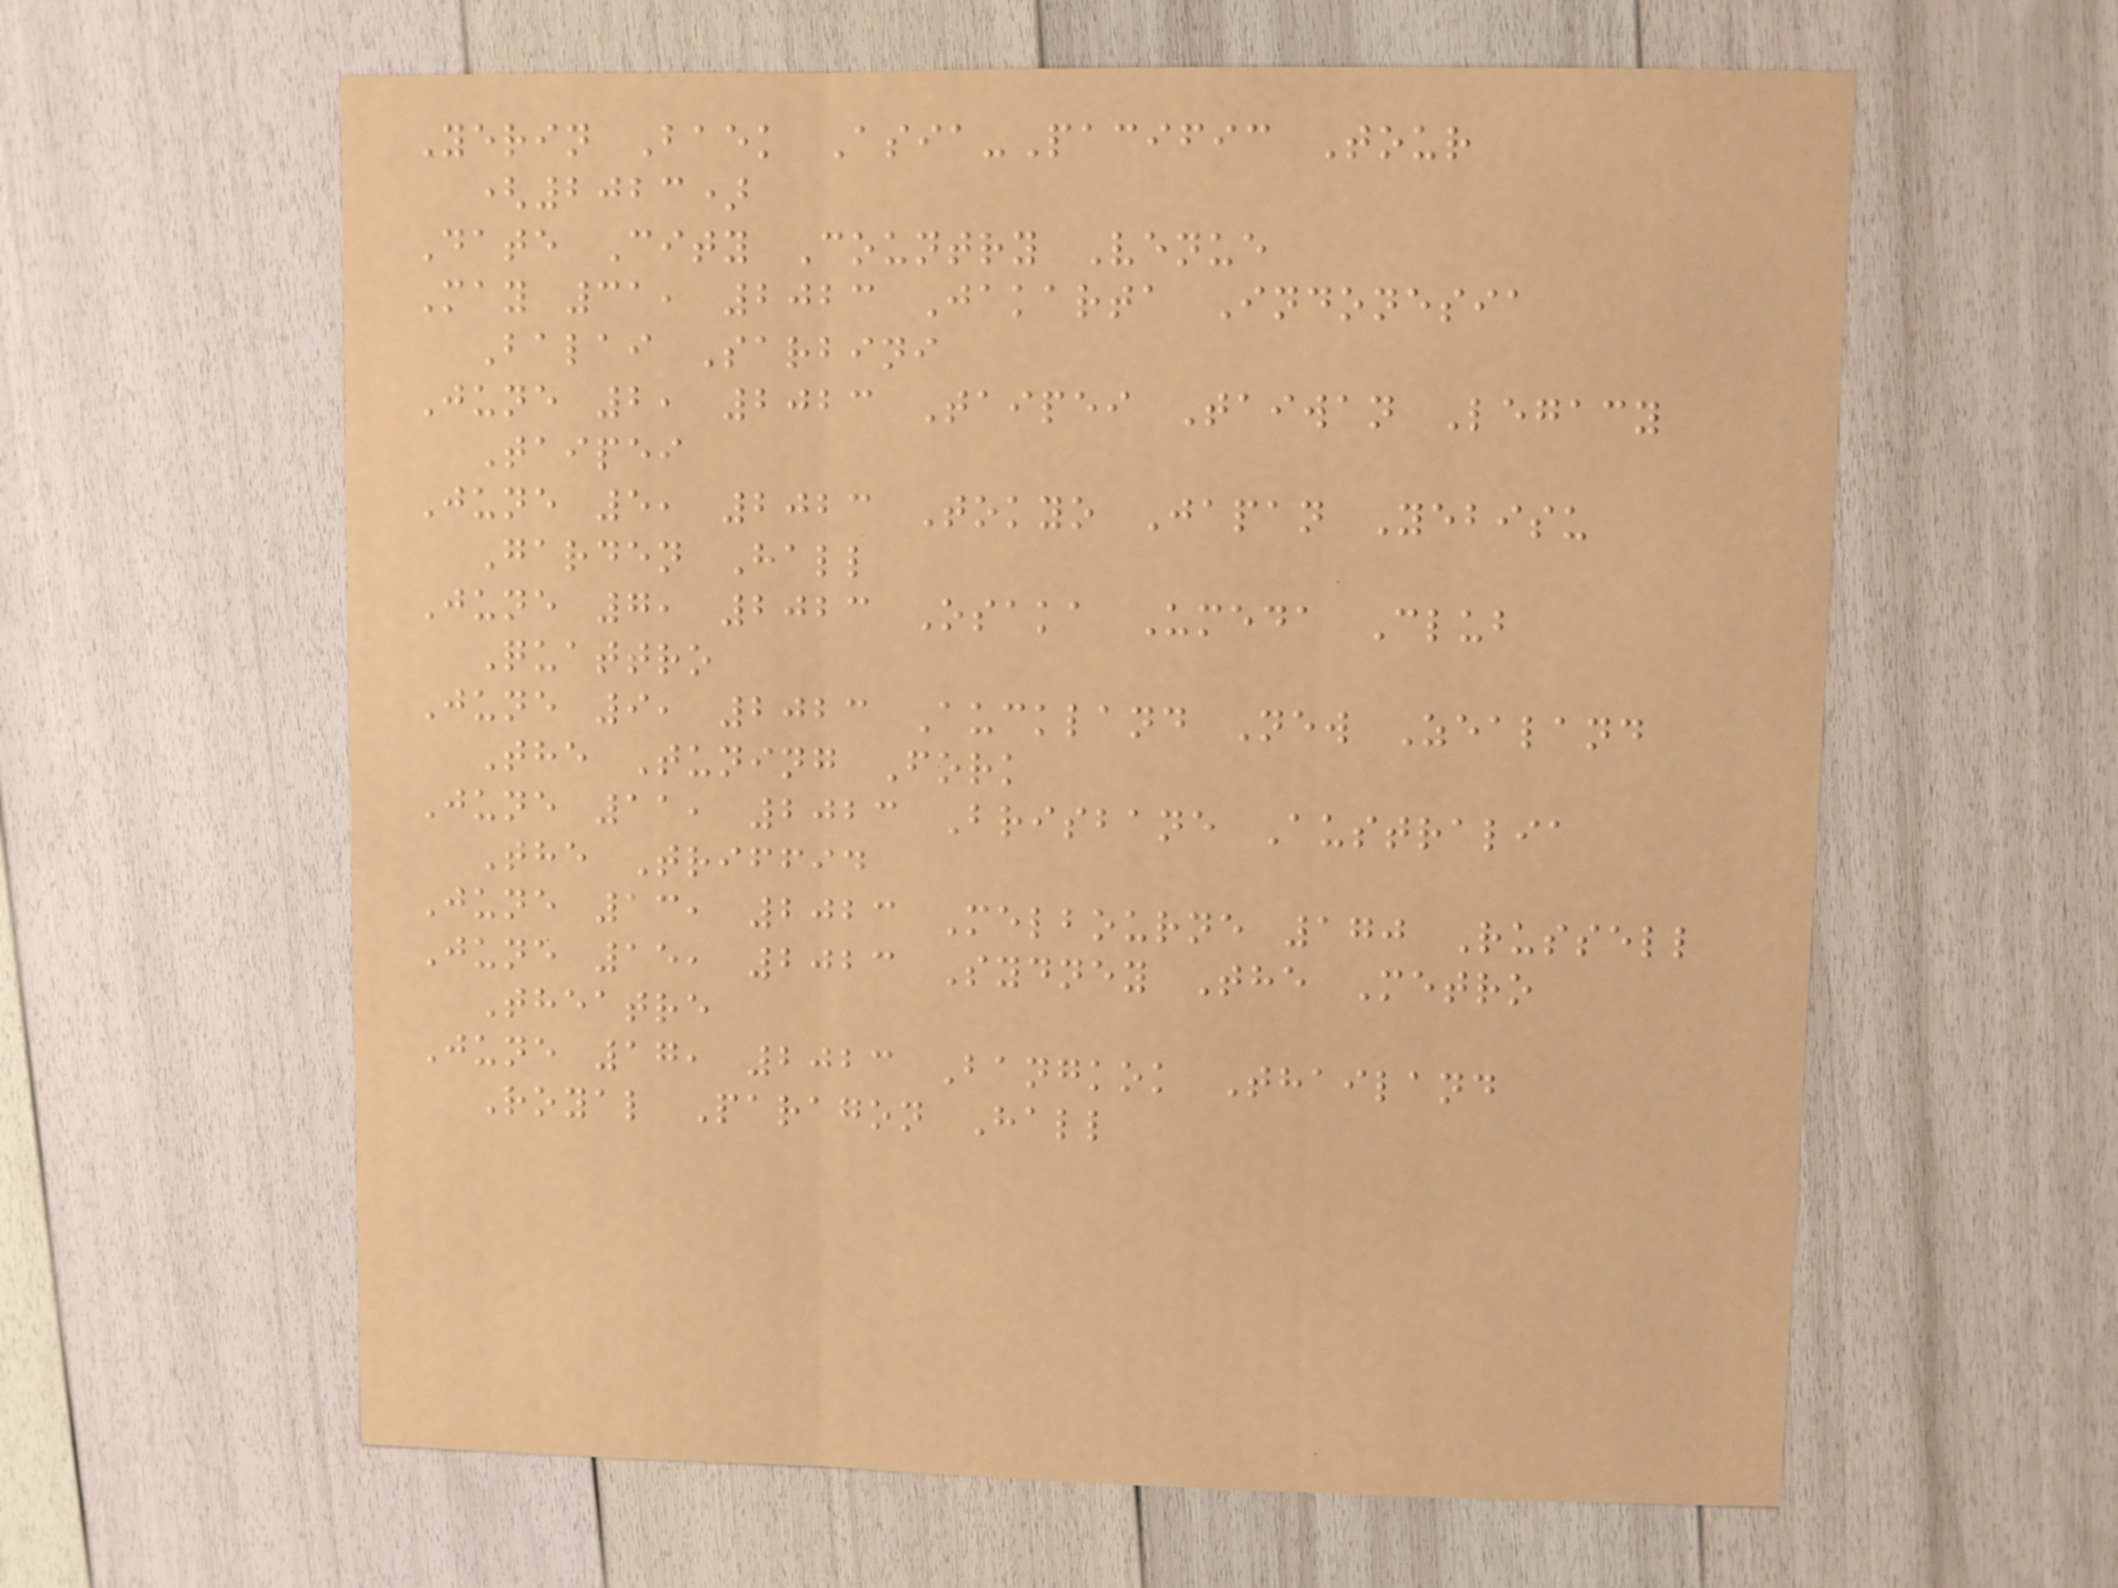Yerin Baek Asia-Pacific Tour
(2023)
Date City Country Venue
May 31, 2023 Jakarta Indonesia
Balai Sarbini
June 2, 2023 Taipei Taiwan Legacy
Taipei
June 5, 2023 Tokyo Japan Yebisu
Garden Hall
June 7, 2023 Osaka Umeda Club
Quattro
June 9, 2023 Auckland New Zealand
The Tuning Fork
June 11, 2023 Brisbane Australia
The Triffid
June 13, 2023 Melbourne 170 Russell
June 15, 2023 Sydney The Metro
Theatre
June 17, 2023 Bangkok Thailand
Royal Paragon Hall
